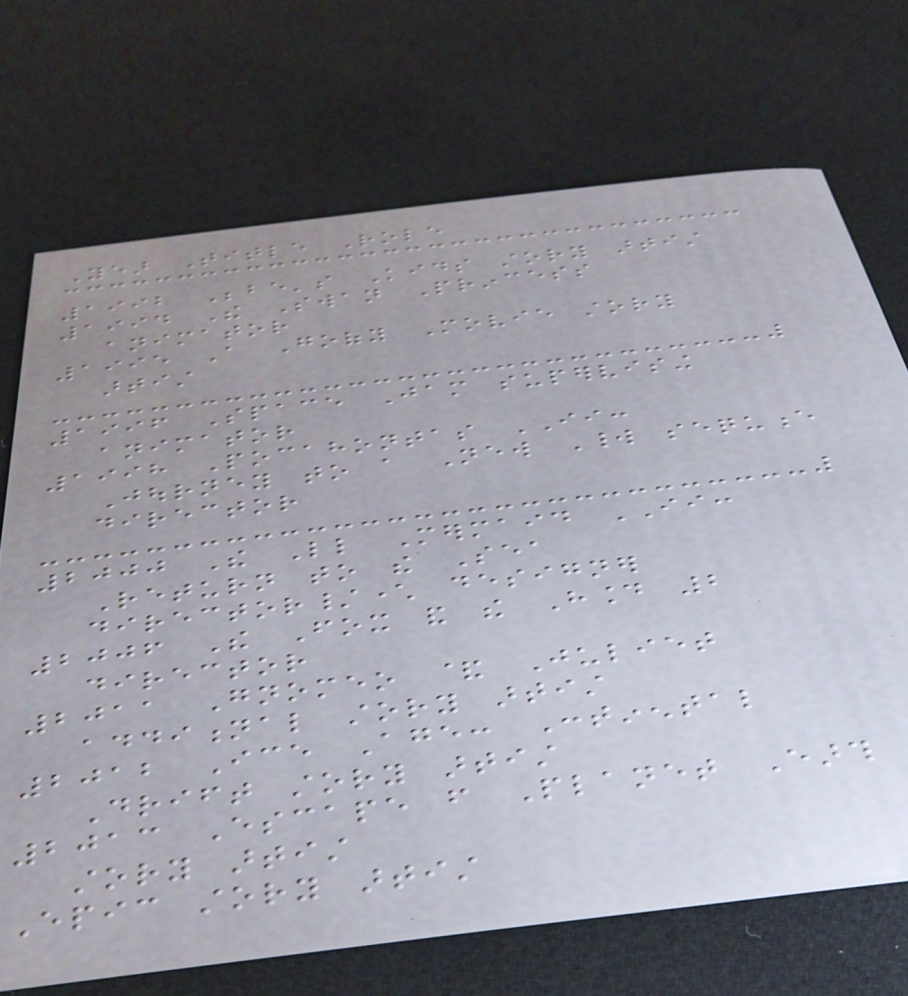Year Title Role
1992 Bebe's Kids story artist
1994 The Swan Princess
animator
1995 A Goofy Movie story
artist
1996 Space Jam supervising
animator
1998 Pocahontas II:
Journey to a New World sequence
director
2000 The Little Mermaid II:
Return to the Sea
director/character designer
2006 The Fox and the Hound 2
director
2011 Gnomeo & Juliet
additional story artist
2012 Ice Age: Continental
Drift story artist
2013 Escape from Planet Earth
story artist
Epic story artist
